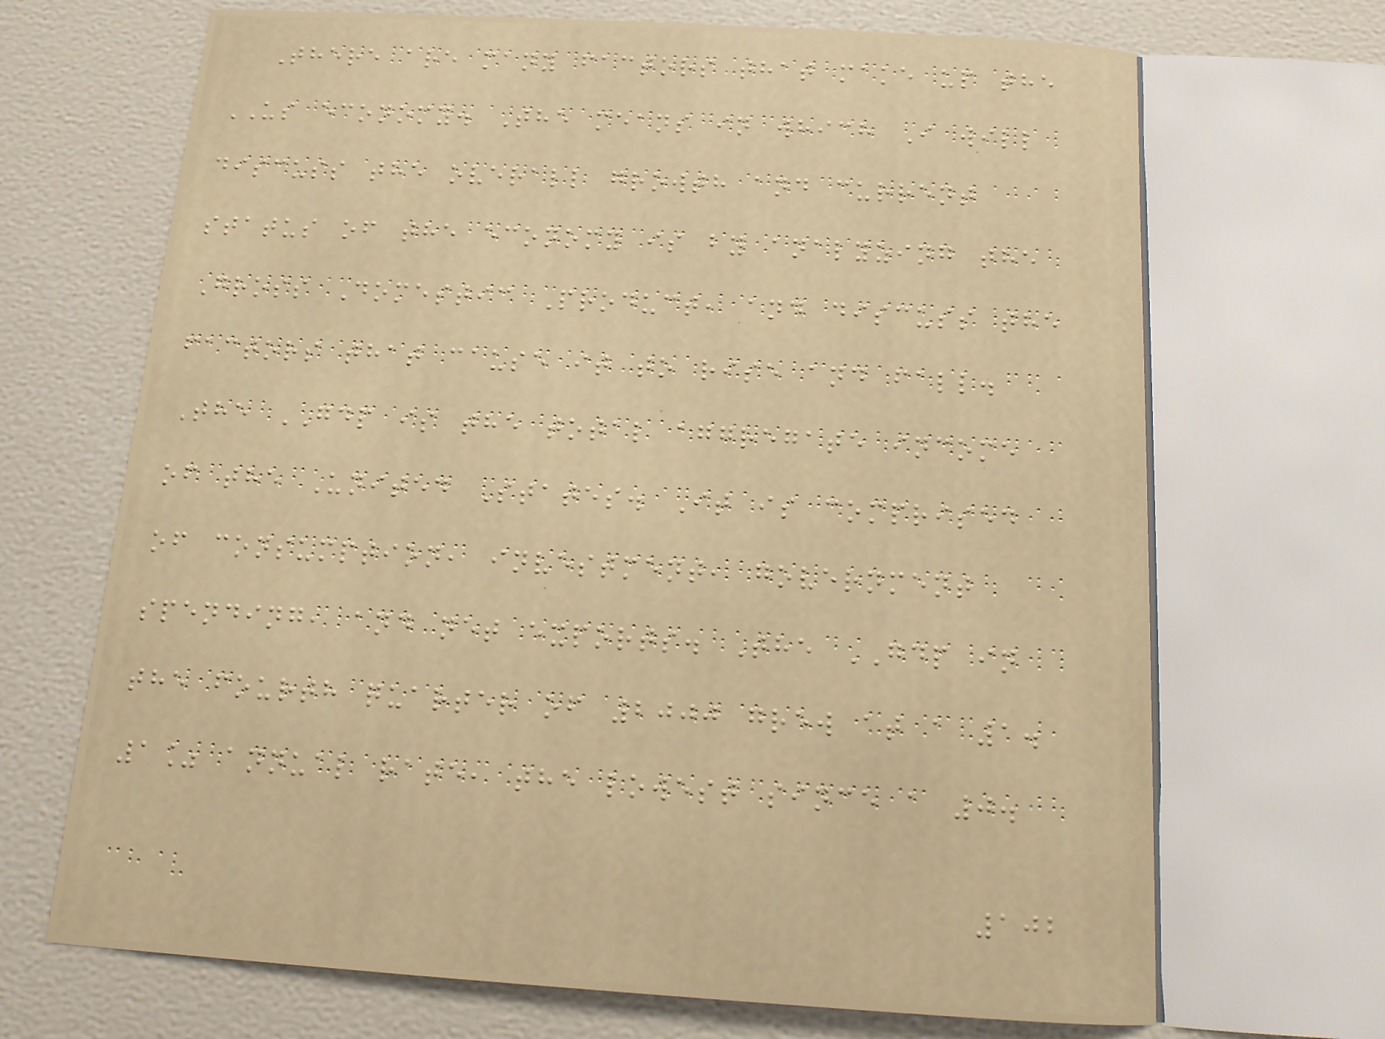There are many factors that make up the
US economy. The means in which I will
discuss the overall growth and current
status of the economy is by analyzing the
Gross Domestic Product, and discuss the
factors that cause it to rise and fall.
The GDP is the total aggregate income
of the United States. It is comprised
of consumption, investment, government
spending, and net exports. The GDP in
the fourth quarter of 2000 grew at a 1.
1% annual rate, the lowest since a 0.
102
